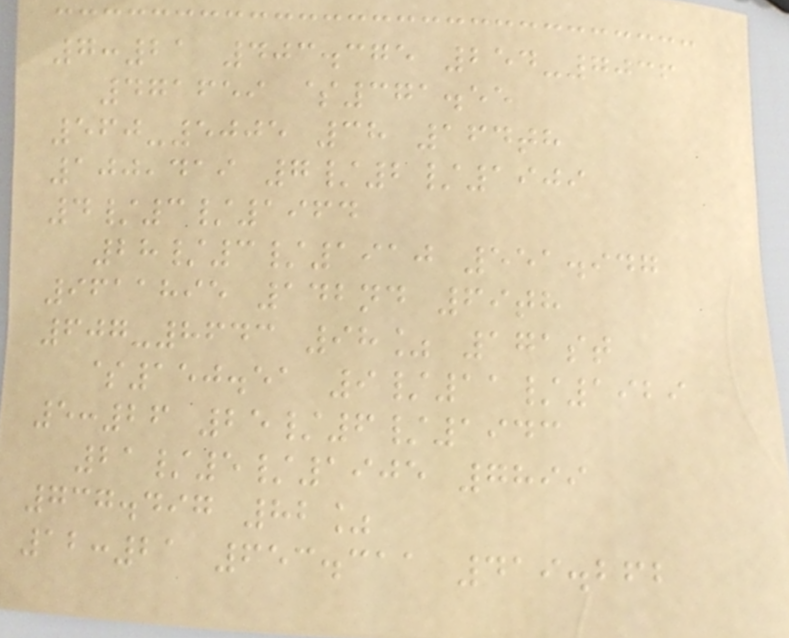7:21 403.375 254-7036
471659 $371.55
560-5005 38 164th
100,419 7/2/1909
4/3/1964
28/3/1910 551.947
9611895 142nd 69th
607-8643 98% 171st
$150.51 9/11/1929
5:26 25/6/1943
21/5/1905 7899
737.497 82%
12:21 653.311 419.262
